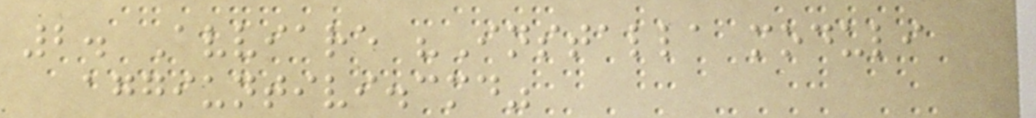2. Avviare "Installa moduli
aggiuntivi.cmd"
